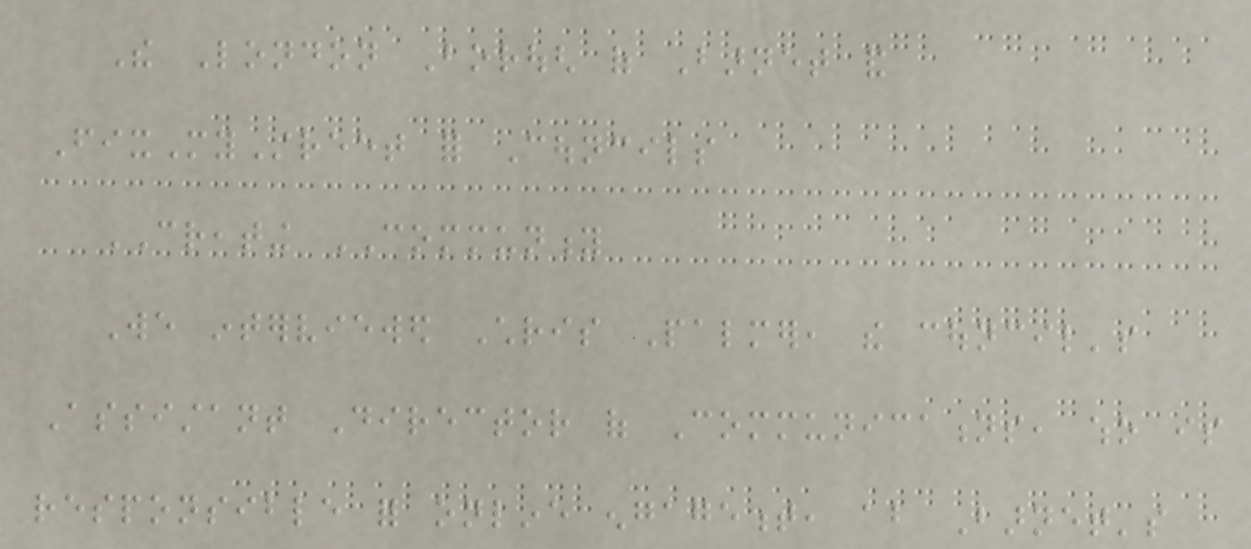The London Borough of Barnet and
FixMyStreet for Councils
CREATING COMMUNITY
We interviewed Chris Palmer, the council's
Assistant Director of Communications, who is
responsible for online engagement, about Barnet's
